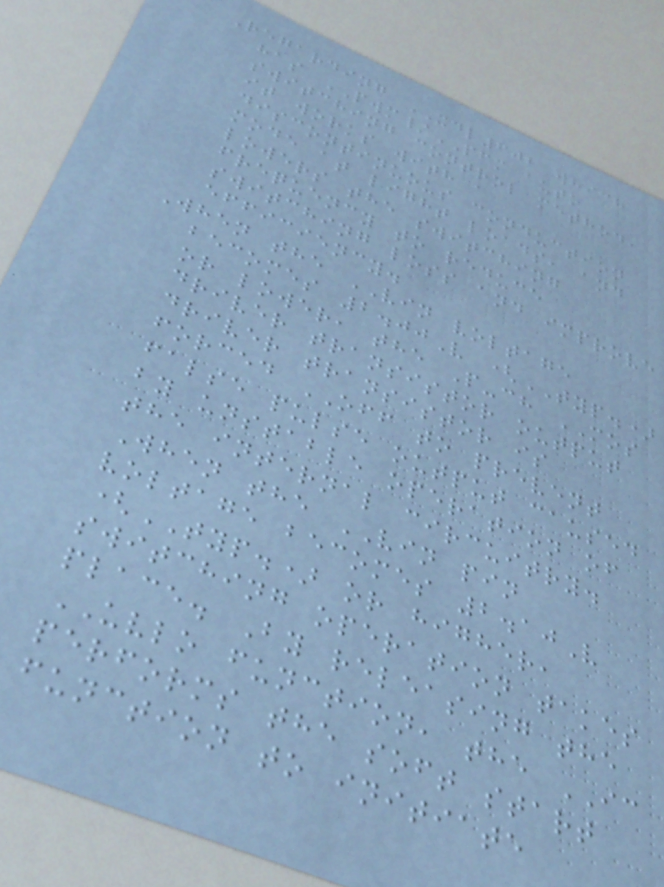Regarding XDL602 which
has PWM/PFM auto
switching control method,
it works with a
discontinuous conduction
mode at light loads, and
lowers the switching
frequency to reduce
switching loss and improve
efficiency.
When the VIN voltage
becomes 2.00V (TYP.)
or lower, the P-ch MOS
driver transistor output
driver transistor is
forced OFF to prevent
false pulse output caused
by unstable operation of
the internal circuitry.
When the VIN pin
voltage becomes 2.10V
(TYP.) or higher,
switching operation takes
place. By releasing the
UVLO function, the IC
performs the soft start
function to initiate
